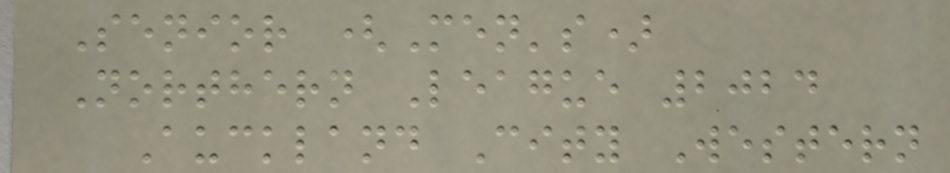Senior (Men's)
Northern League 2024
Auckland City Western
